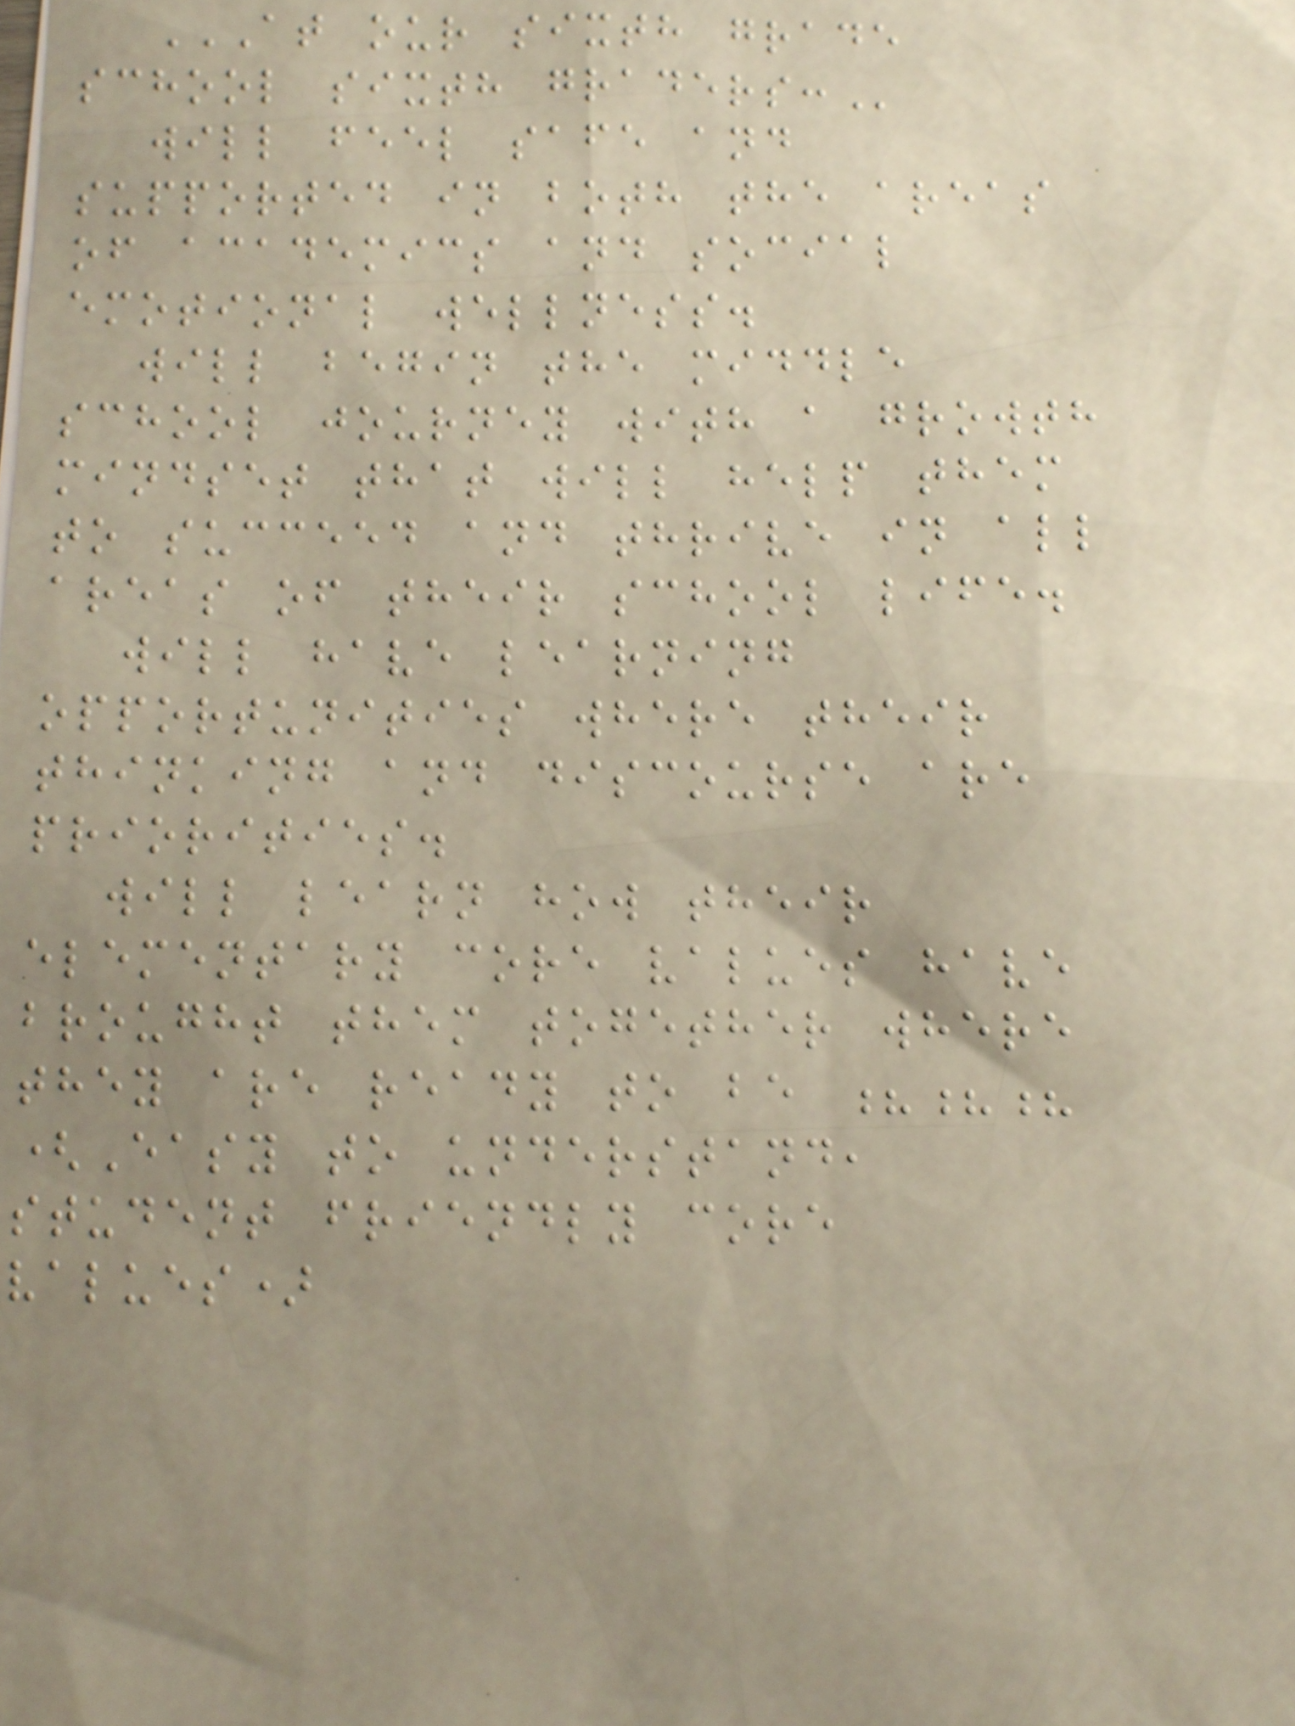AT OUR SIXTH GRADE
SCHOOL SIXTH GRADERS:
will feel safe and
supported in both the areas
of academics and social
emotional wellness.
will begin the middle
school journey with a growth
mindset that will help them
to succeed and thrive in all
areas of their school life.
will have learning
opportunities where their
thinking and discourse are
priorities.
will learn how their
elementary core values have
brought them together where
they are ready to be ???
(Easy to understand,
student friendly core
values)
